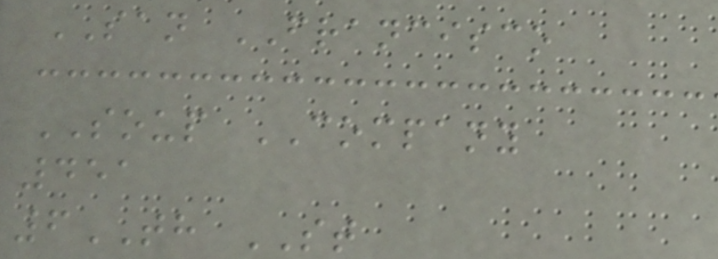SAN FRANCISCO
SOUP COMPANY
451
6TH ST
